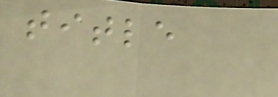title
